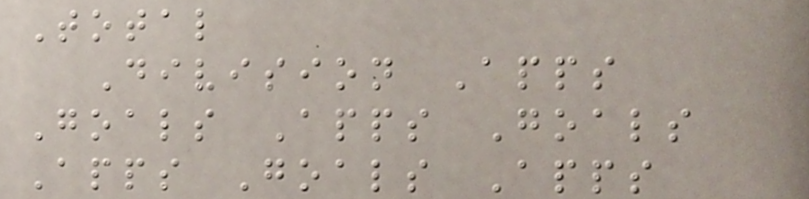Total
Division Apps
Goals Apps Goals
Apps Goals Apps
